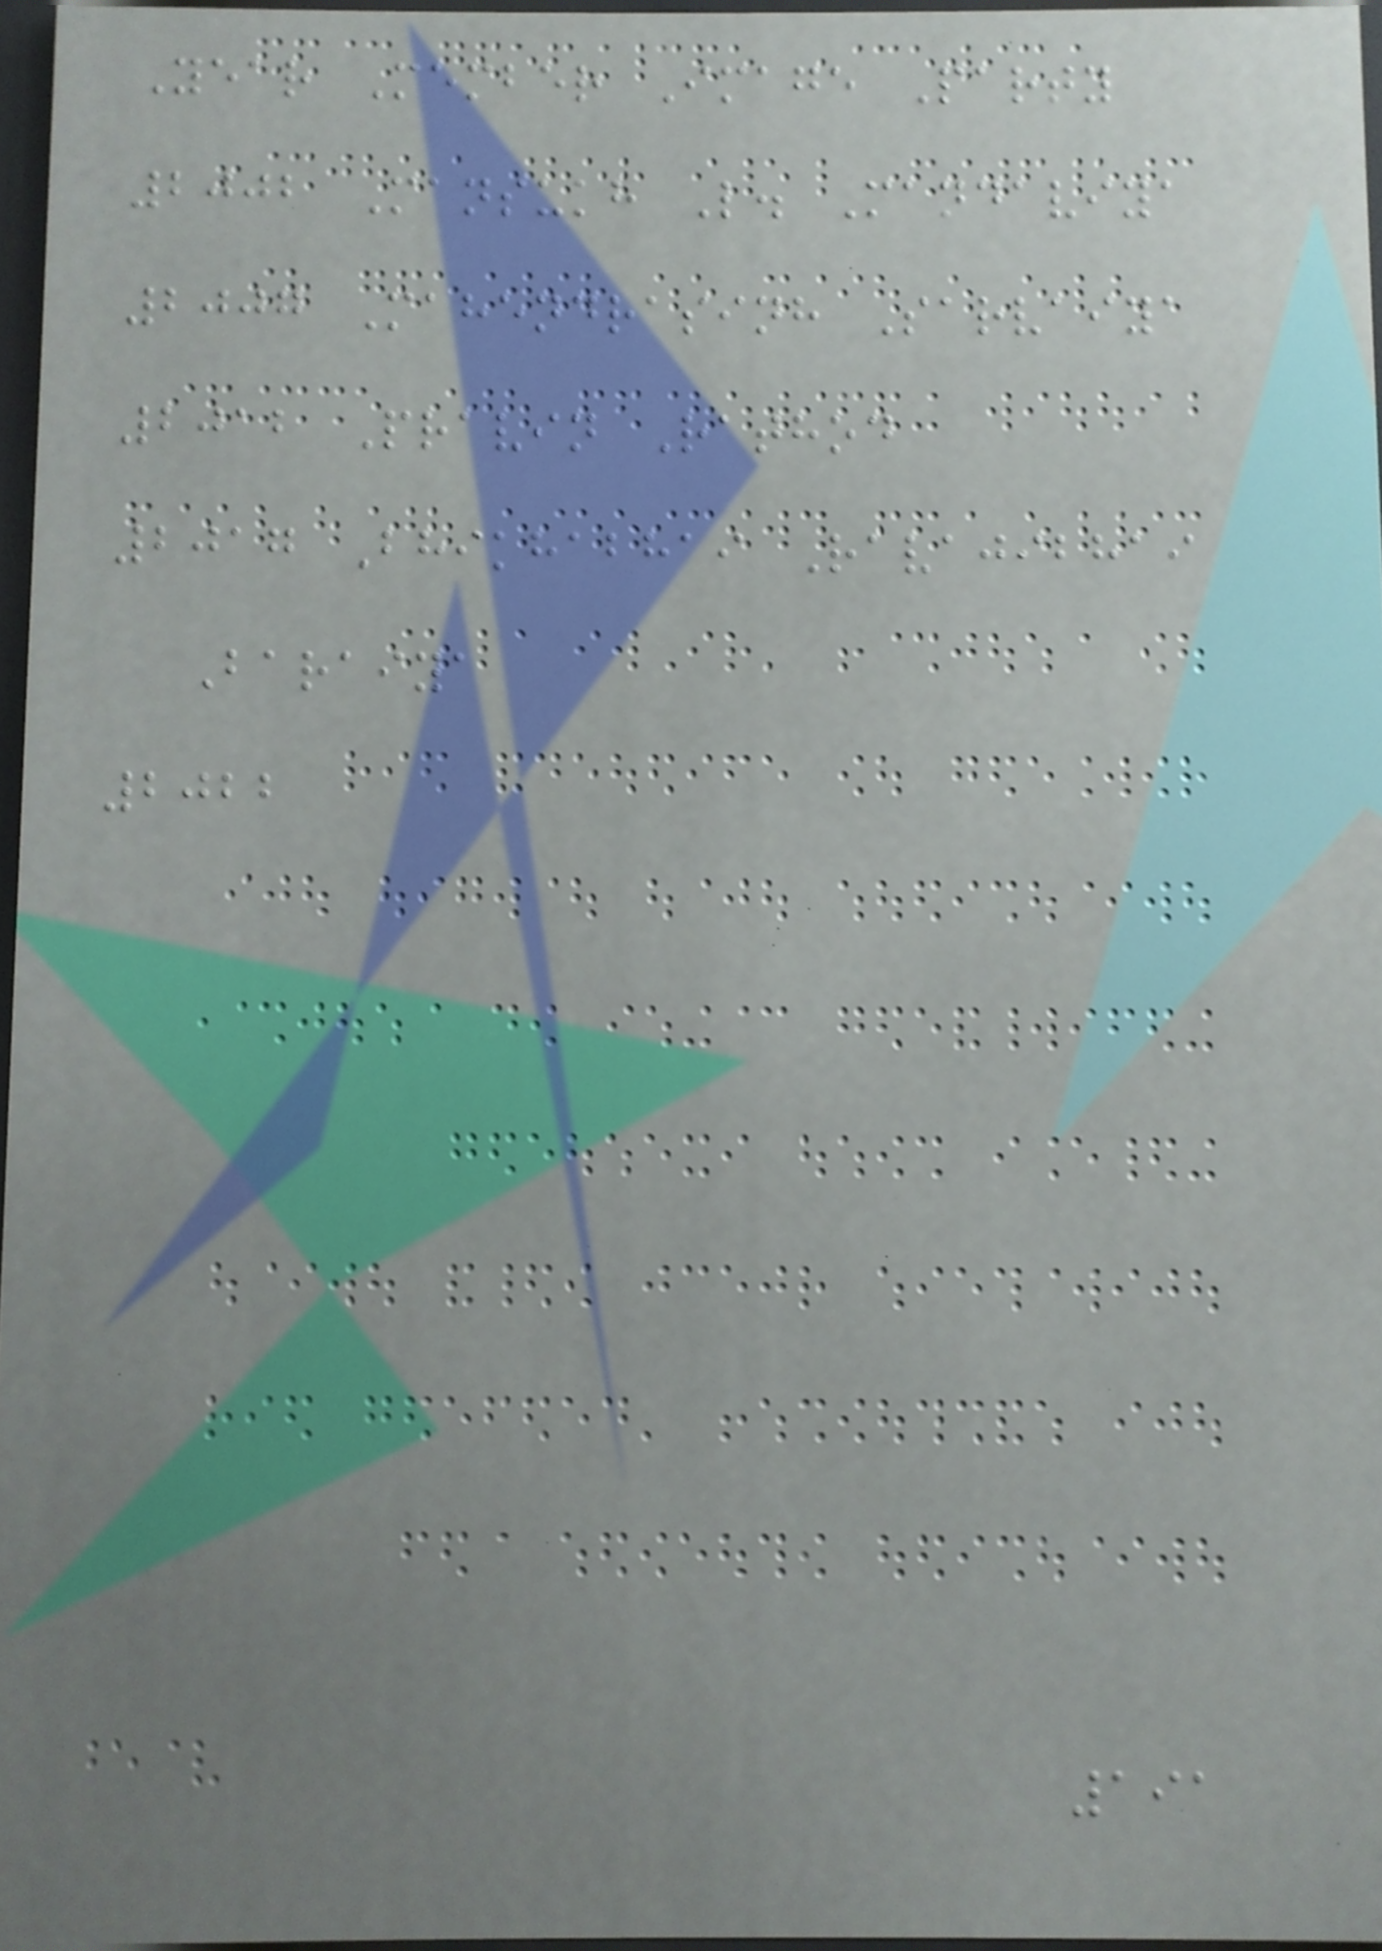Year Member Image Party
2002 Mansukh L. Mandaviya
2007 Mahendrasinh Sarvaiya
2012 Pravin Rathod
2017 Bhikhabhai Ravajibhai
Baraiya
2022
191
